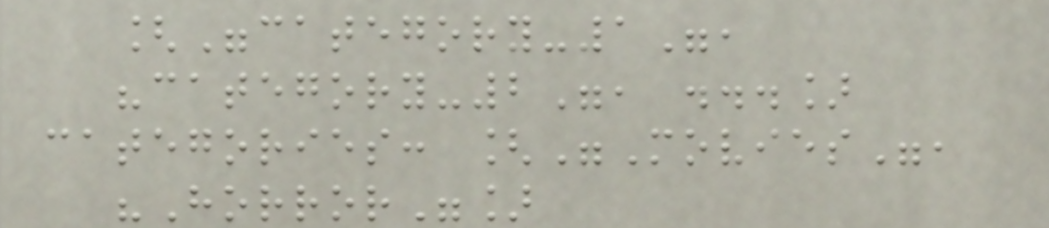["category-1",
"category-2", ...]
categories: ["Movies",
"Horror"]
